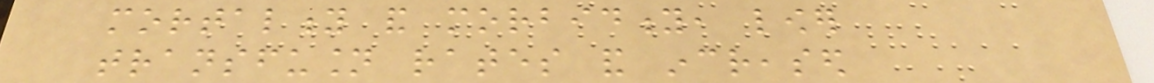mortality and morbidity, lower
transfusion rates and increased
